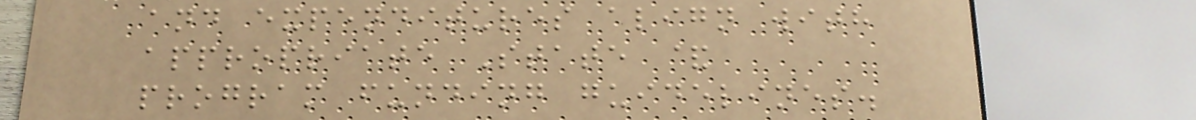and expenditures align with
appropriate State &
program funding guidelines.
